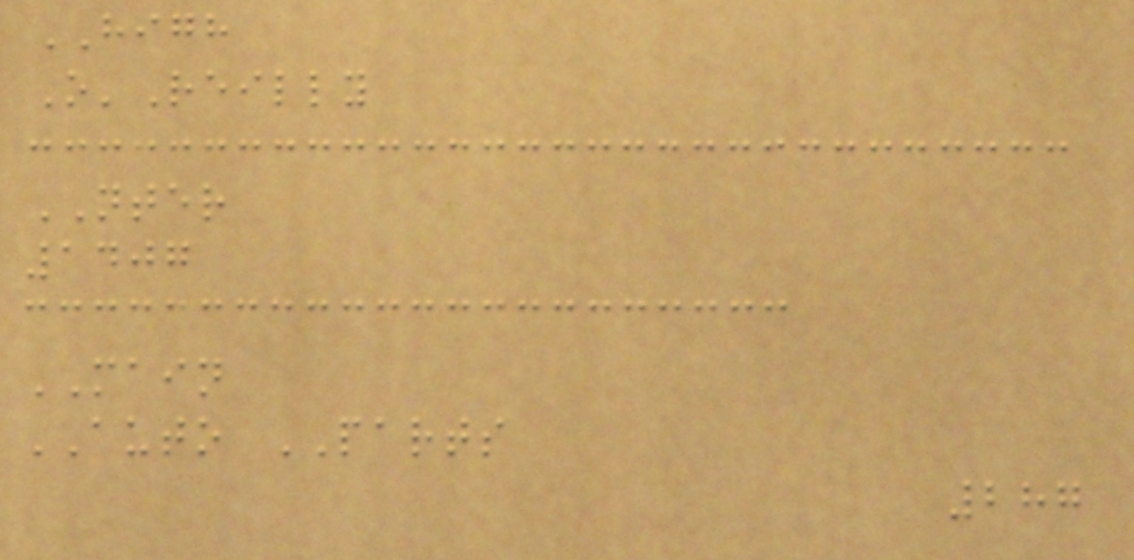HIGH
O'Reilly
NTER
1407
MAIN
AUTO PARTS
287
